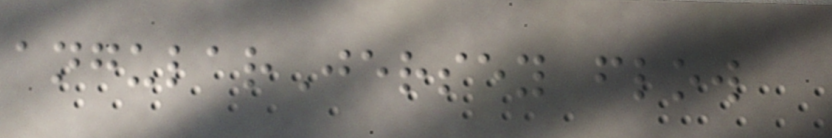angularJersey flow
